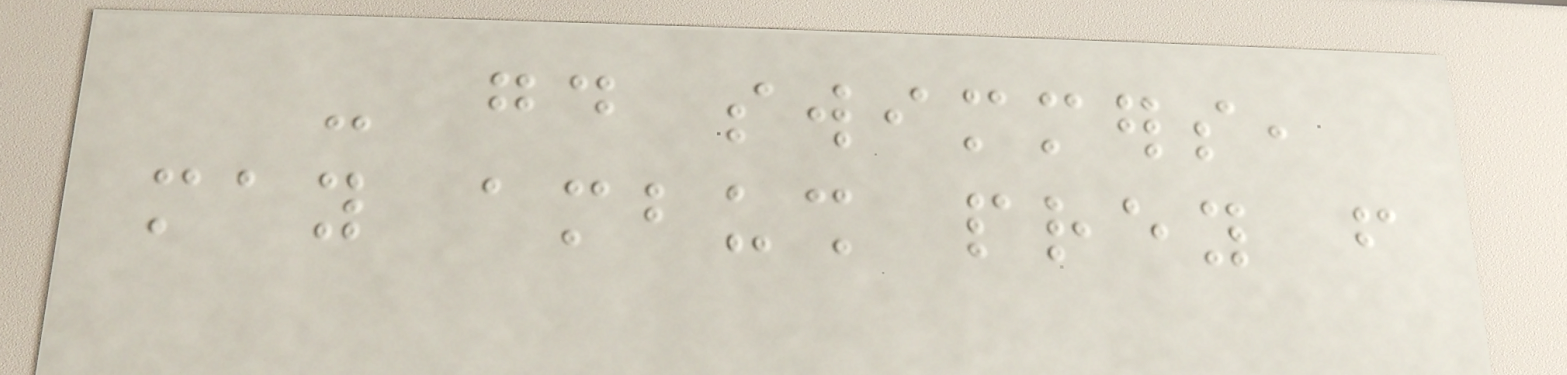- good swimmers,
may ambush prey from
